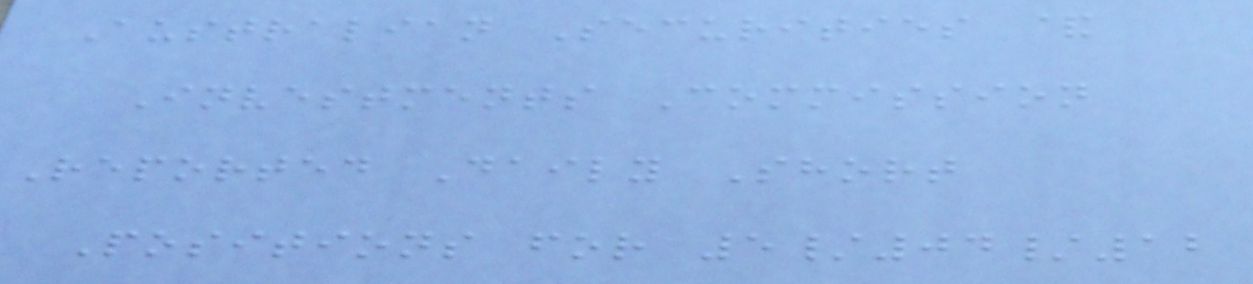Australian Securities &
Investments Commission
Reported Daily Short
Positions for 5/04/12
